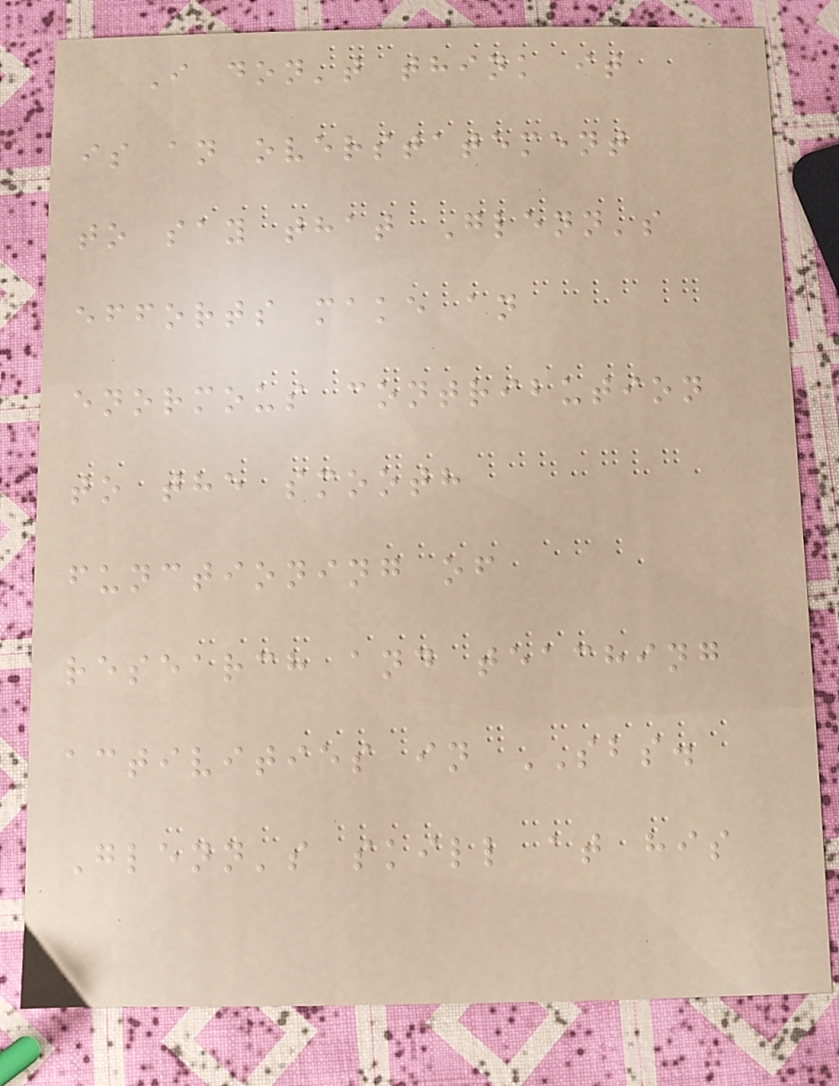I don't think it
is an overstatement
to say that Glenn's
efforts make an
enormous contribution
to the smooth
functioning of
research and teaching
activities in SBS.
Glenn's skill at his
